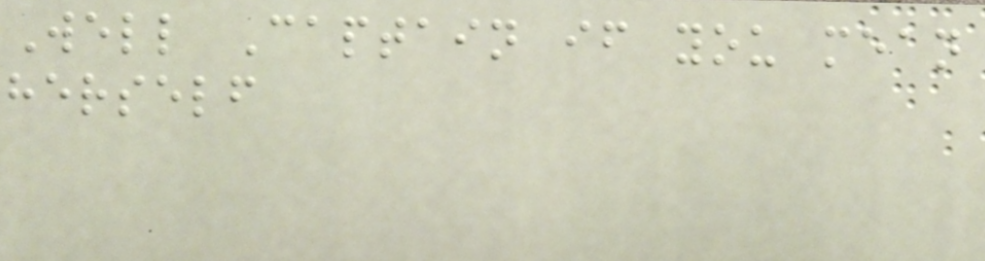Well Captain if you mean
herself
